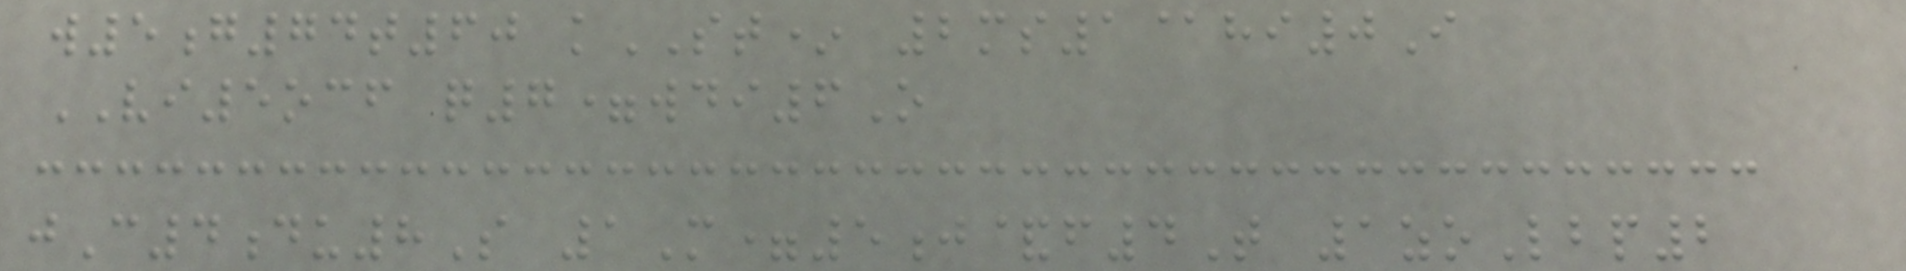w5g74t60 kST* 2ms1@hi0I
VI5ocf q7=wdi6O
jC4du8S 1M=5j&f4T 1zoLbp2
